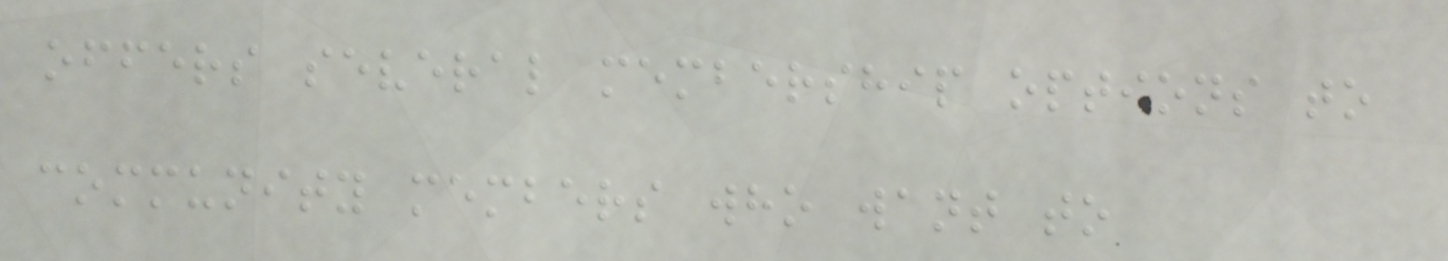offers several membership options to
community members who want to
